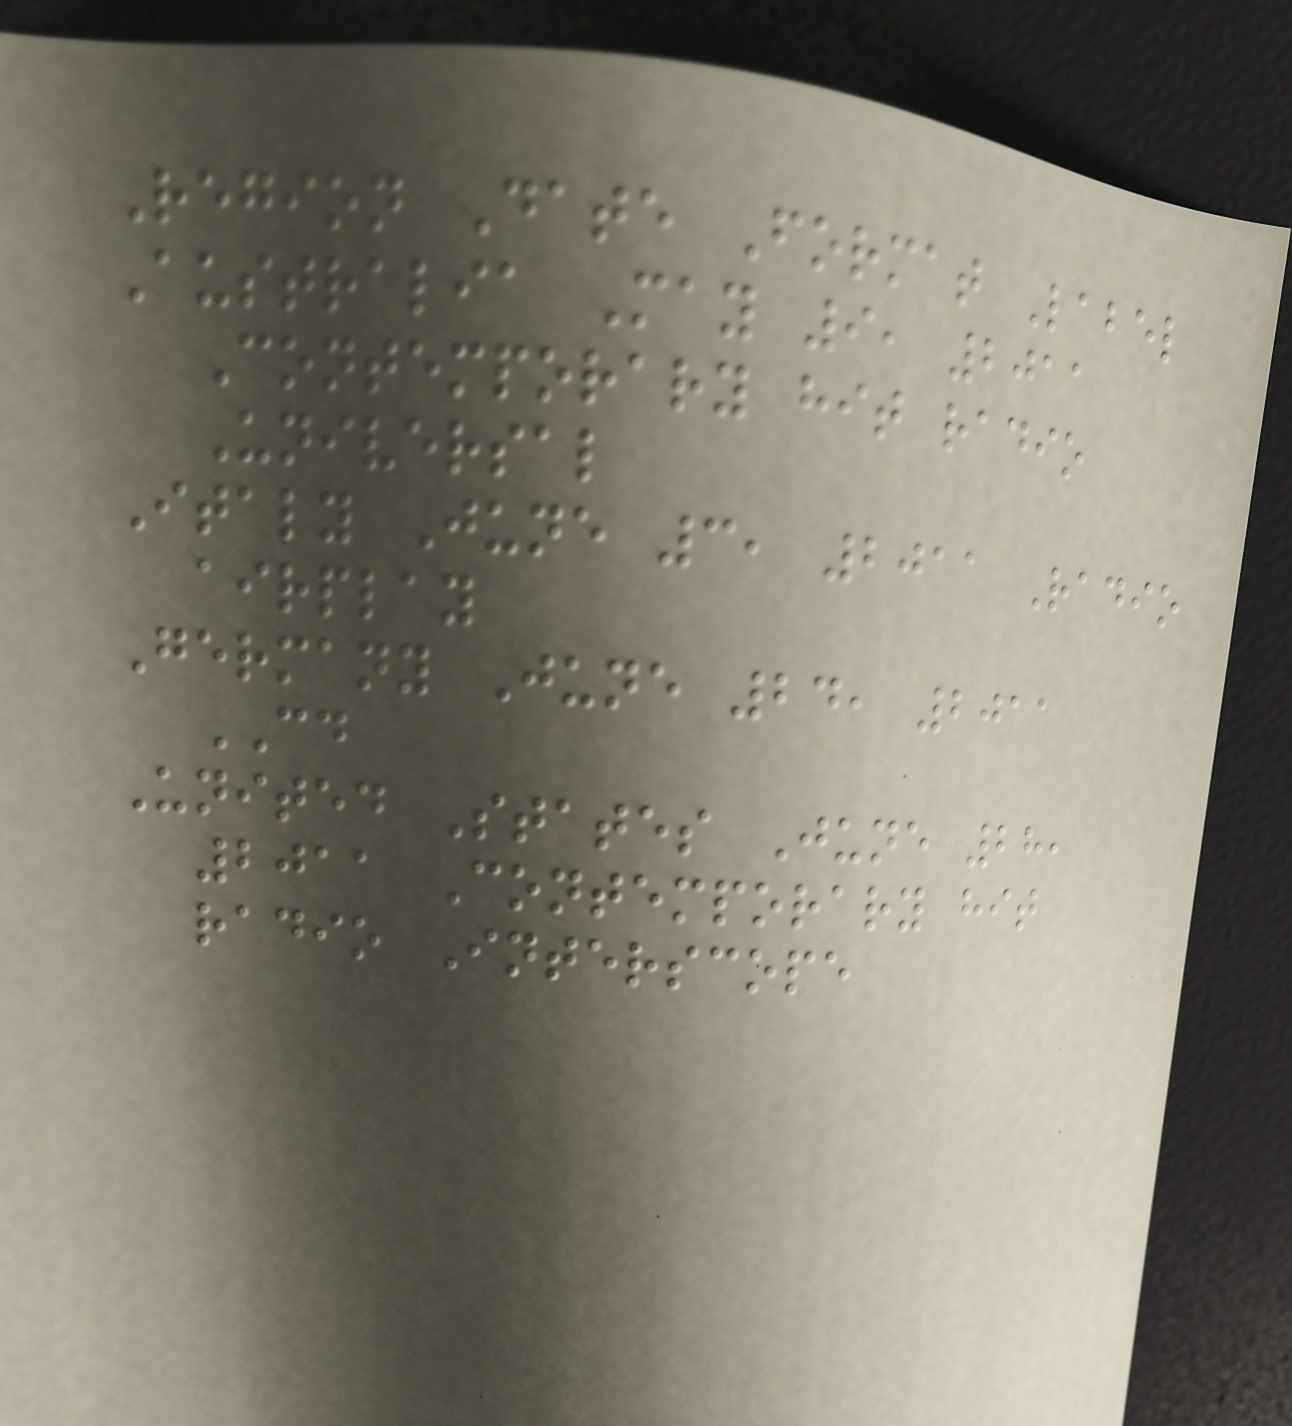Region Date Format Label
Australia May 9, 2011
Contemporary hit radio
Universal
Italy June 3, 2011 Radio
airplay
Germany June 24, 2011
CD
United States June 28,
2011 Contemporary hit
radio Interscope
